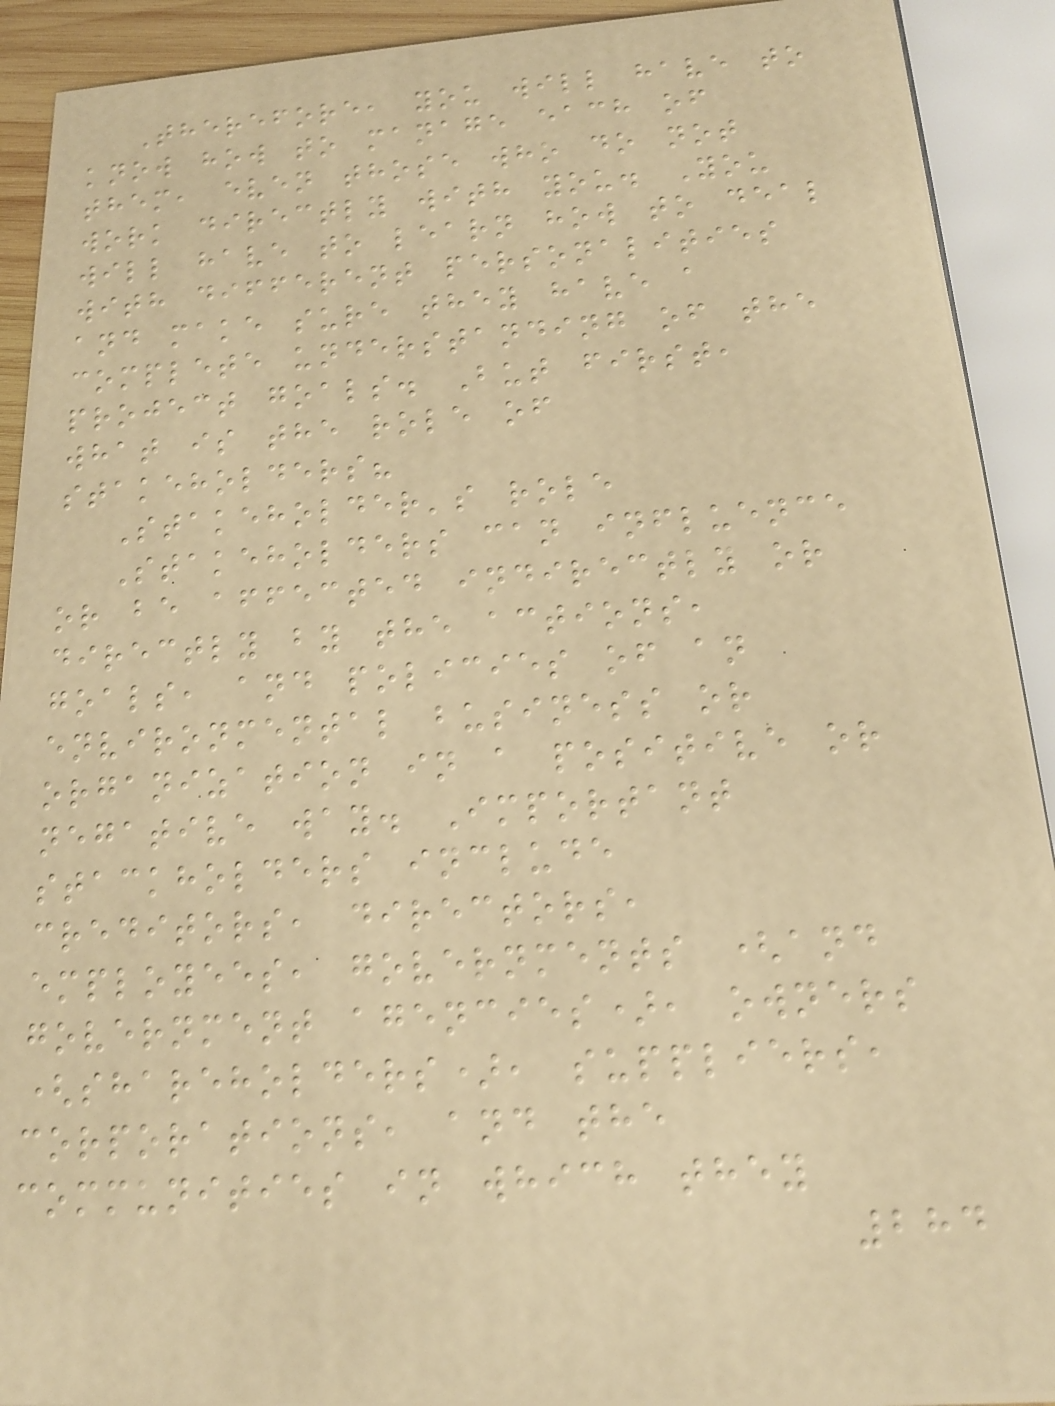Therefore, you will have to
know how to manage each of
them, even those who do not
work directly with you. You
will have to learn how to deal
with different personalities
and make sure they have a
complete understanding of the
project goals. But first,
what is the role of
stakeholders?
Stakeholder's role
Stakeholders can influence
or be affected indirectly or
directly by the actions,
goals, and policies of an
environmental business or
organization in a positive or
negative way. Important
stackholders include
creditors, directors,
employees, governments (and
government agencies), owners
(shareholders), suppliers,
corporations, and the
communities in which they
284
